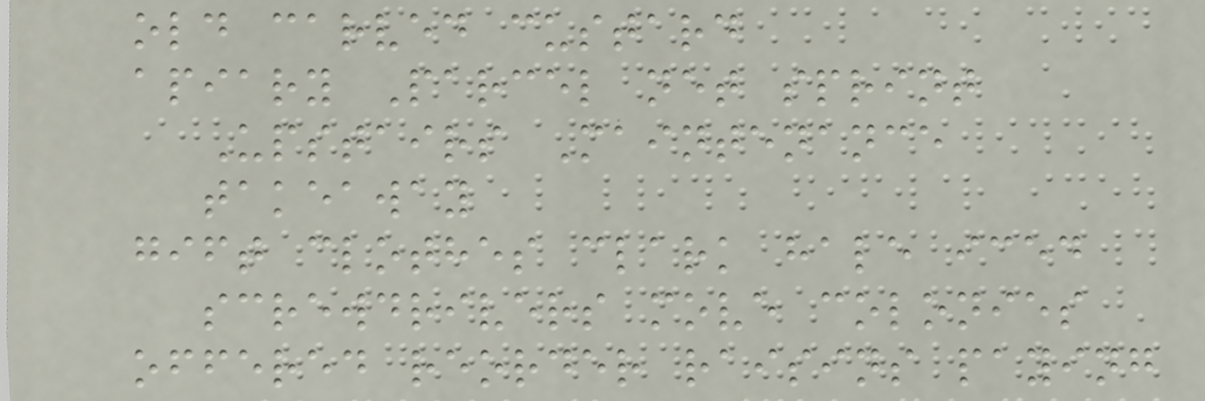old carved custard
apiary Parcel net sprint
Upstairs Maintenance
takeaway
gift clothes clark hale iced
screwdrivers move colonies
offered reorder raisins paying
